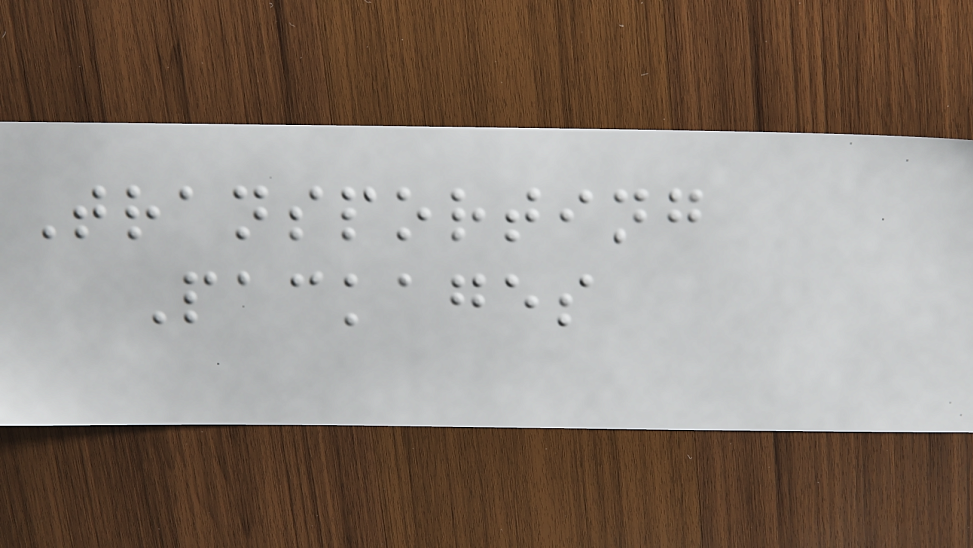Transporting
Packages
